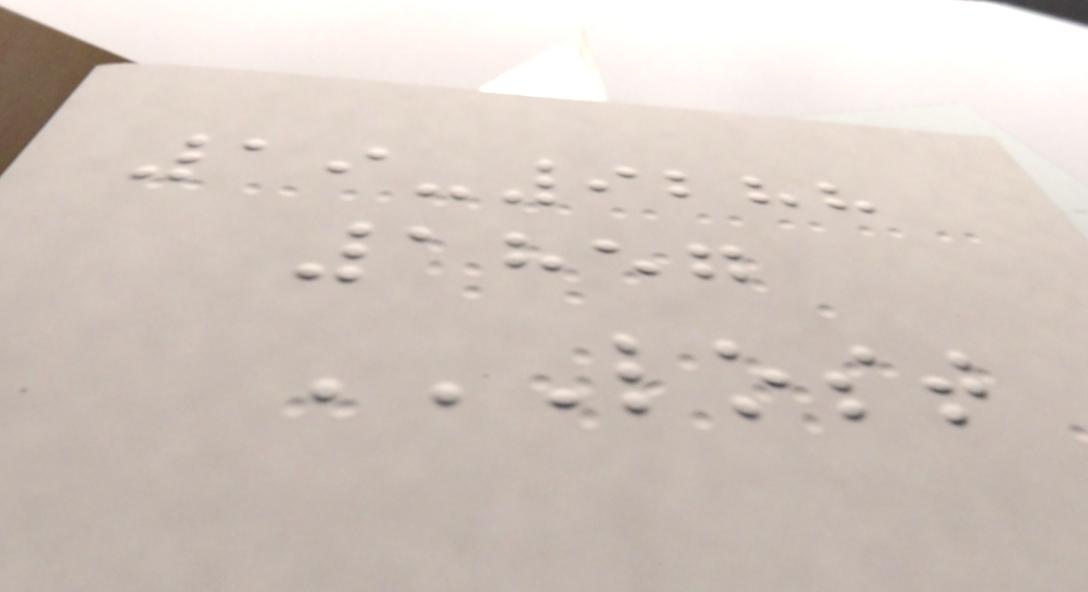19-9288
1857
LOST
